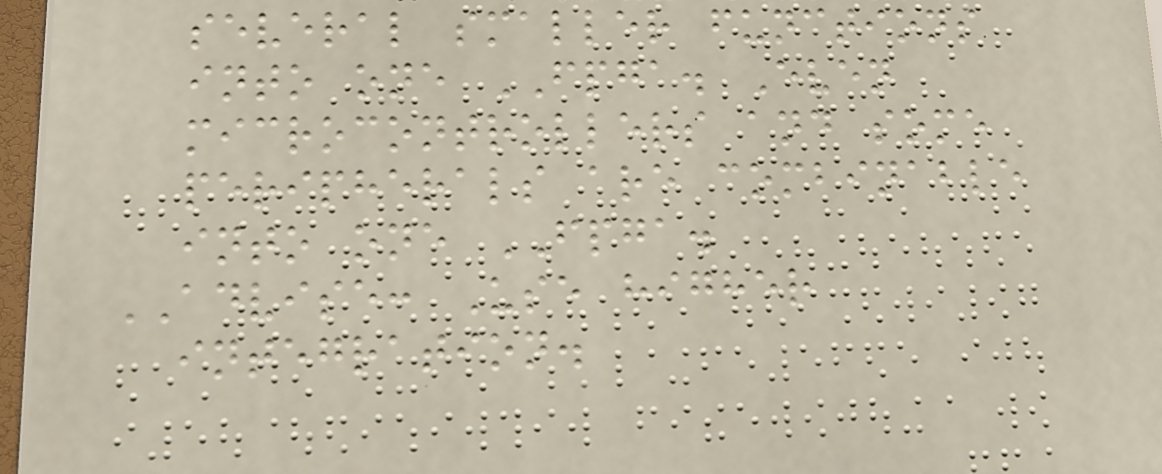several smaller functions
into one FPGA. Even
microcontrollers and some
peripherals are combinable
into one FPGA.
ADVISE: Use higher
integration.
